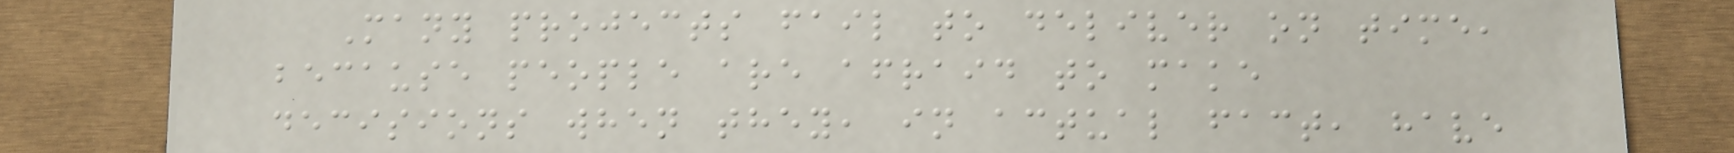Many projects fail to deliver on time,
because people are afraid to make
decisions when they, in actual fact, have
